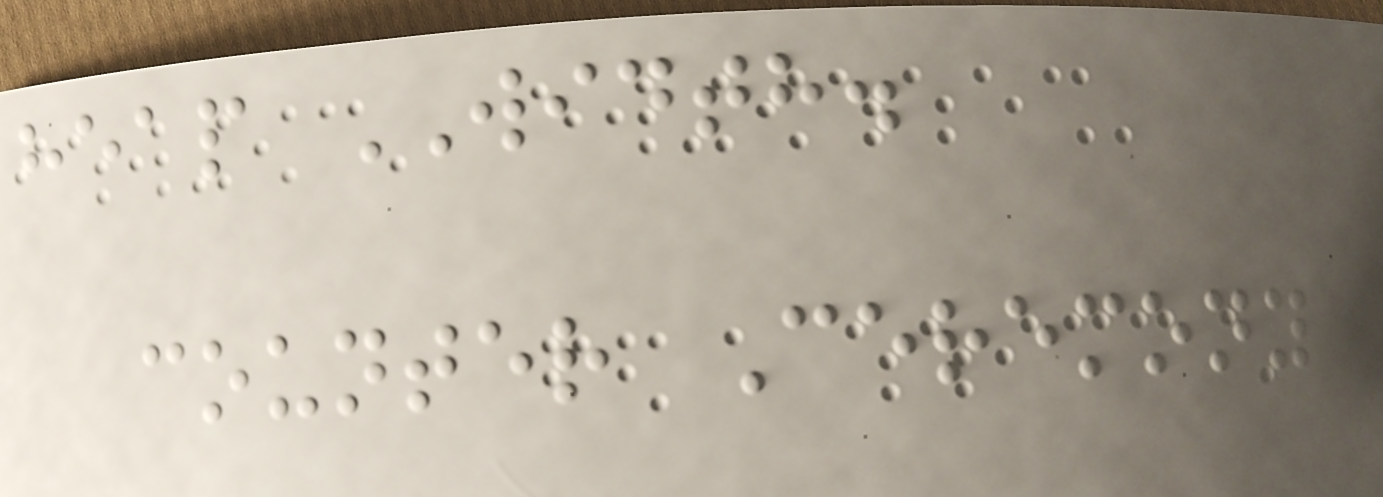heap WIDTH.
counter Ceremony
